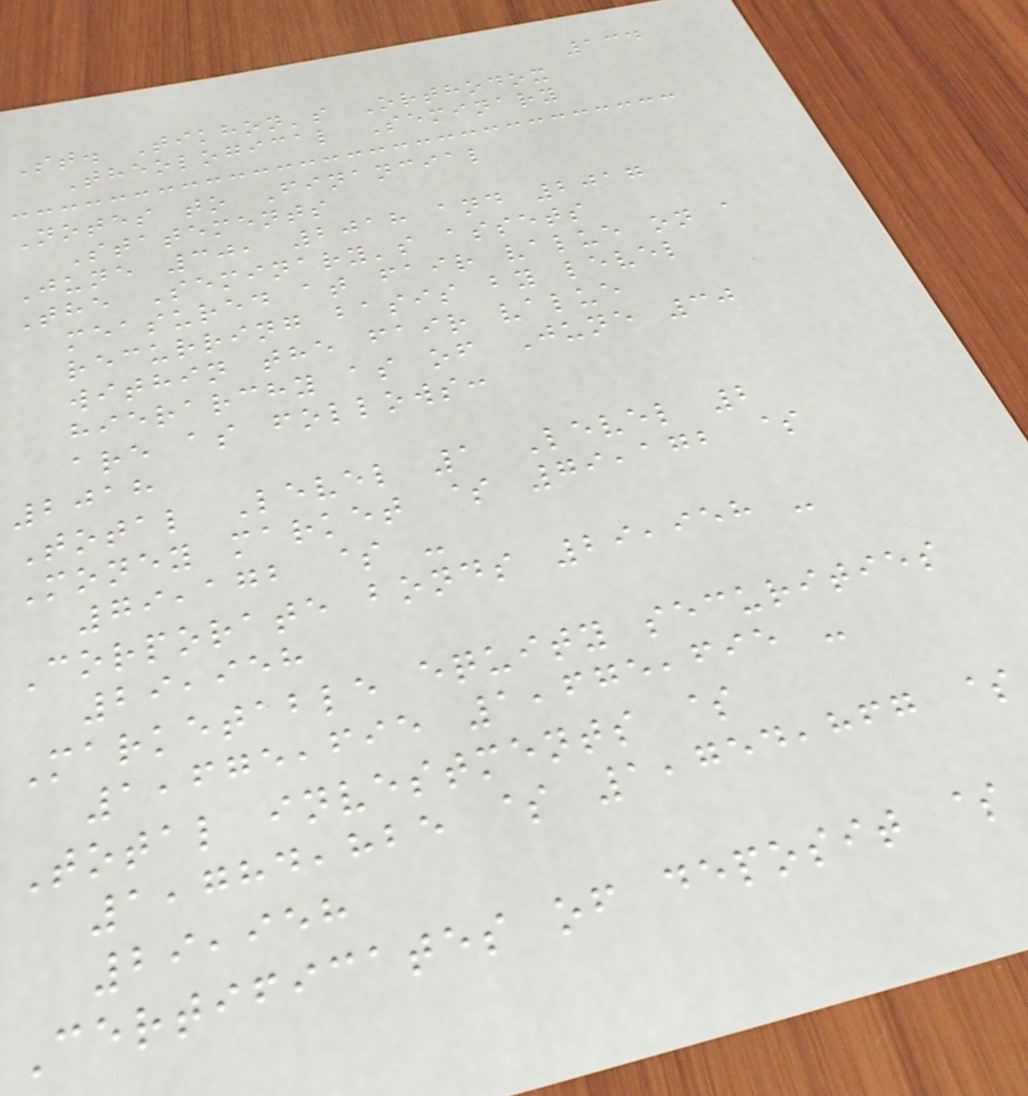134
St. Tikhon's Orthodox
Theological Seminary
Notes to Financial
Statements
June 30, 2018 and 2017
The Seminary's assets
measured at fair value on a
recurring basis by level
within the fair value
hierarchy as of June 30
are as follows:
2018
Total Level 1 Level 2
Money market $ 79,172 $
79,172 $ -
Corporate bonds 29,958 -
29,958
Marketable equity securities
1,675,695 1,675,695 -
Total investments $
1,784,825 $ 1,754,867 $
29,958
Certificates of deposit $
